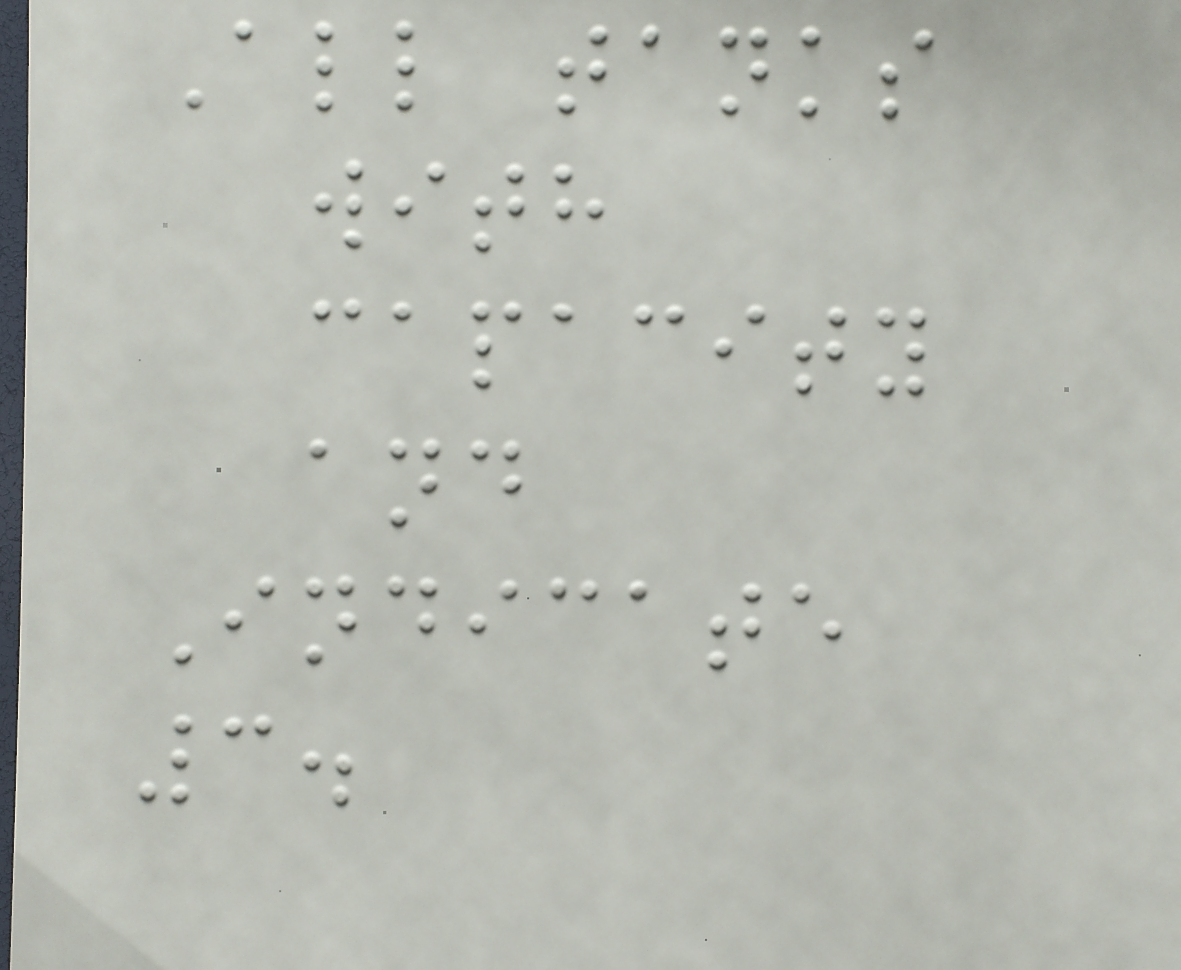All tanks
with
capacity
and
Indicate
3.
